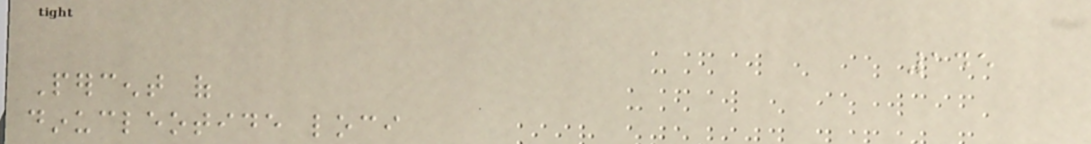145
Percent of
dinucleotide loci
